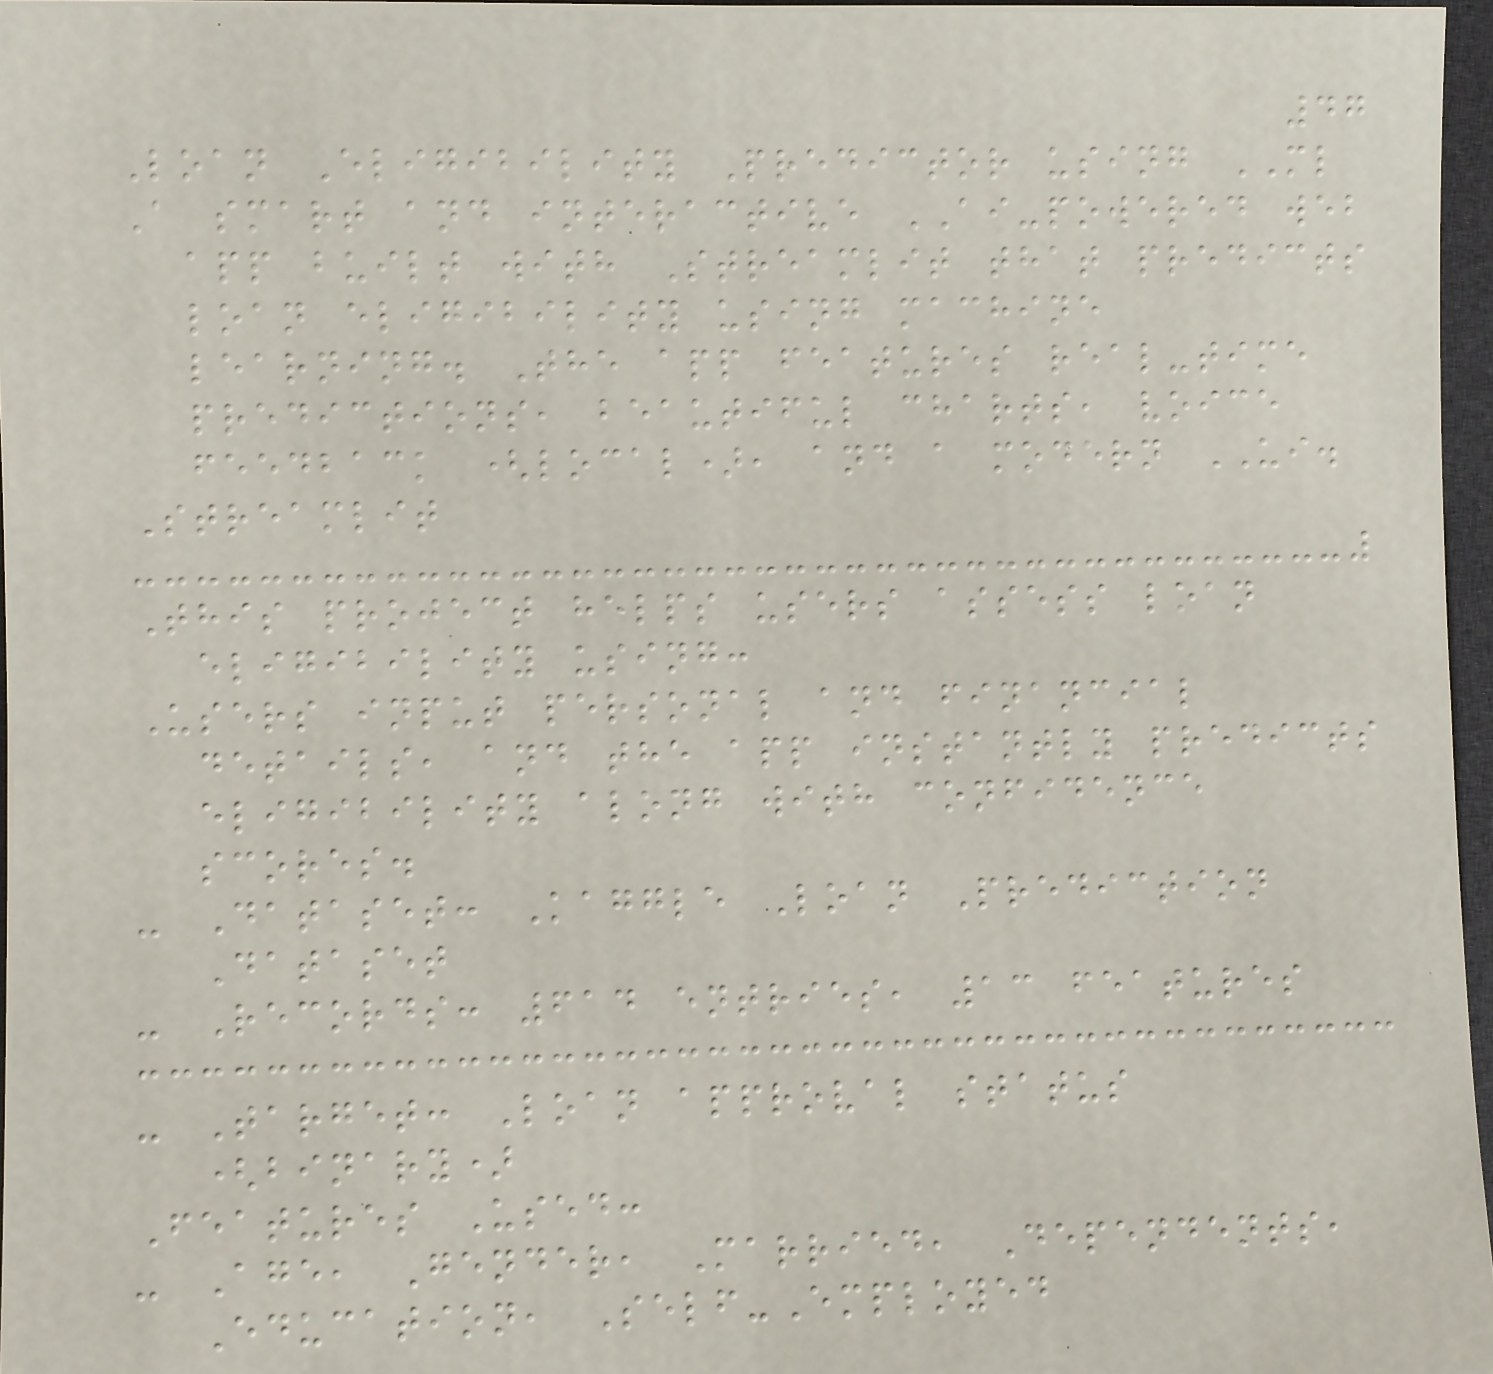47
Loan Eligibility Predictor using ML
A smart and interactive AI-powered web
app built with Streamlit that predicts
loan eligibility using machine
learning. The app features real-time
predictions, beautiful charts, voice
feedback (local), and a modern UI.
Streamlit
This project helps users assess loan
eligibility using:
Users input personal and financial
details, and the app instantly predicts
eligibility along with confidence
scores.
- Dataset: Kaggle Loan Prediction
Dataset
- Records: 614 entries, 13 features
- Target: Loan approval status
(binary)
Features Used:
- Age, Gender, Married, Dependents,
Education, Self-Employed
